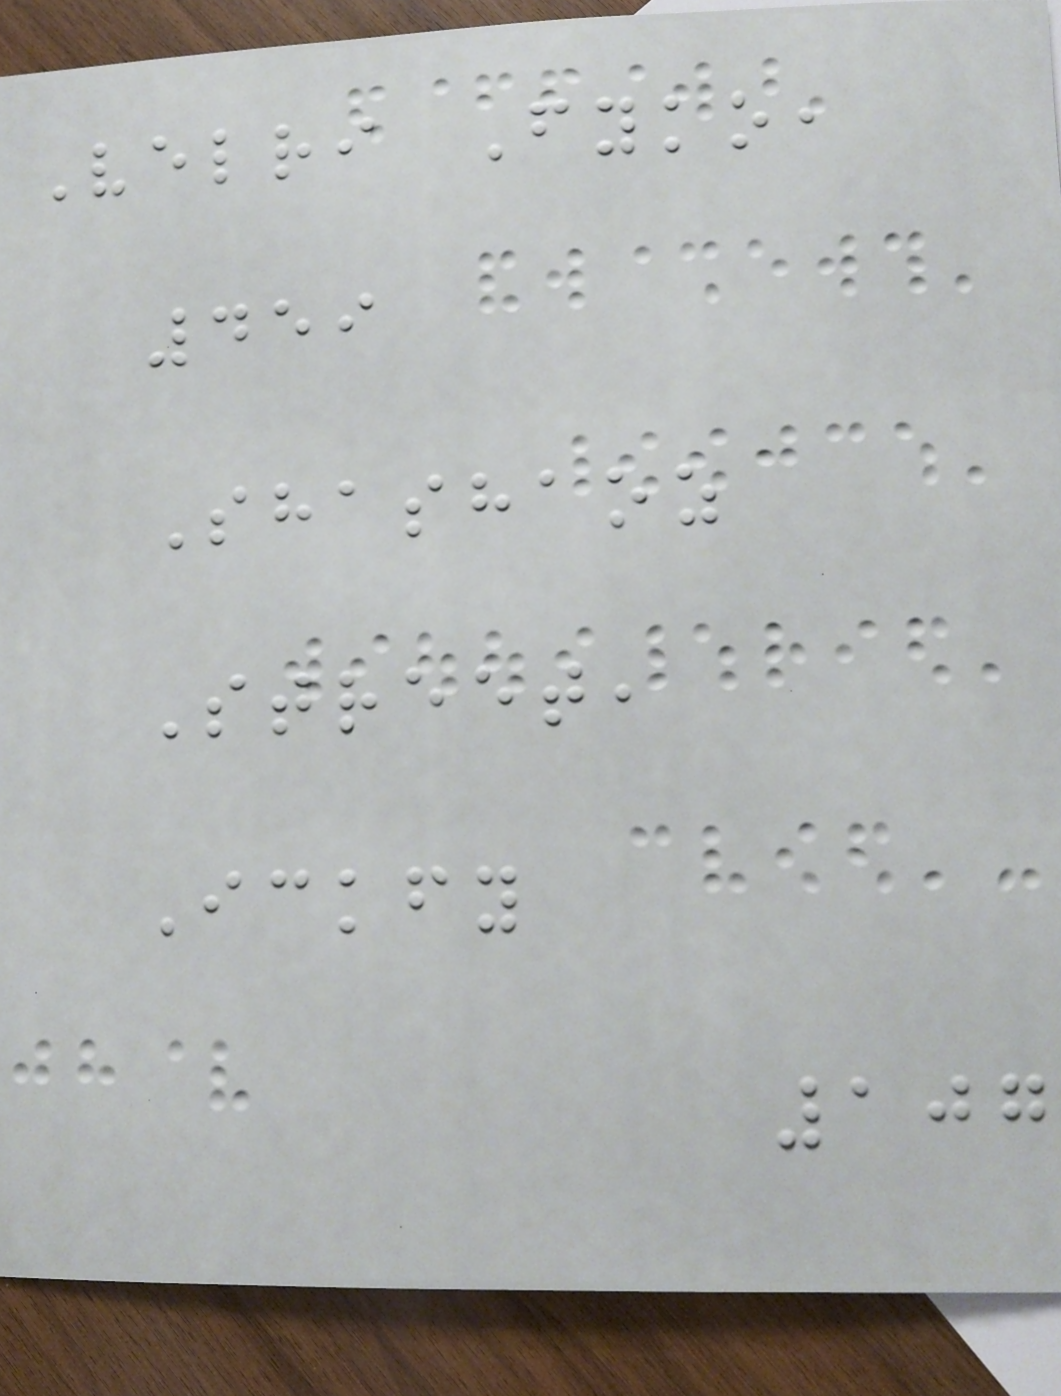Velri Fyko,
459
Shashaoz
Street,
Ickfy
107
